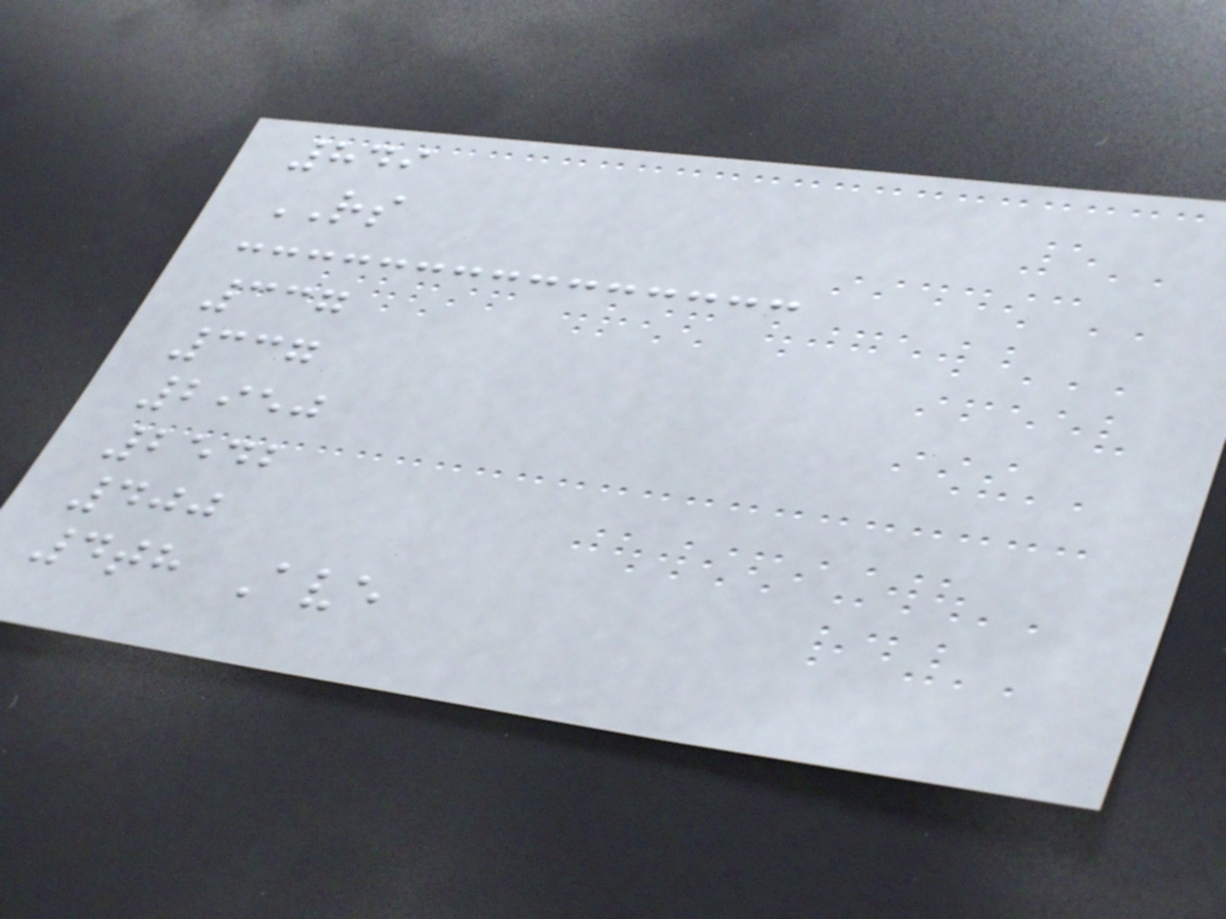849
RS
337
337
2950
2542
400
4th Ave
